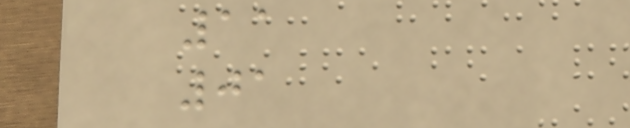11
01
